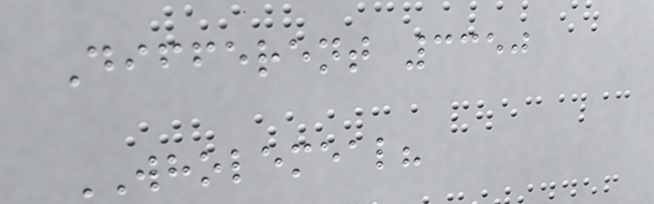Different 3350
WHOLEMEAL?
